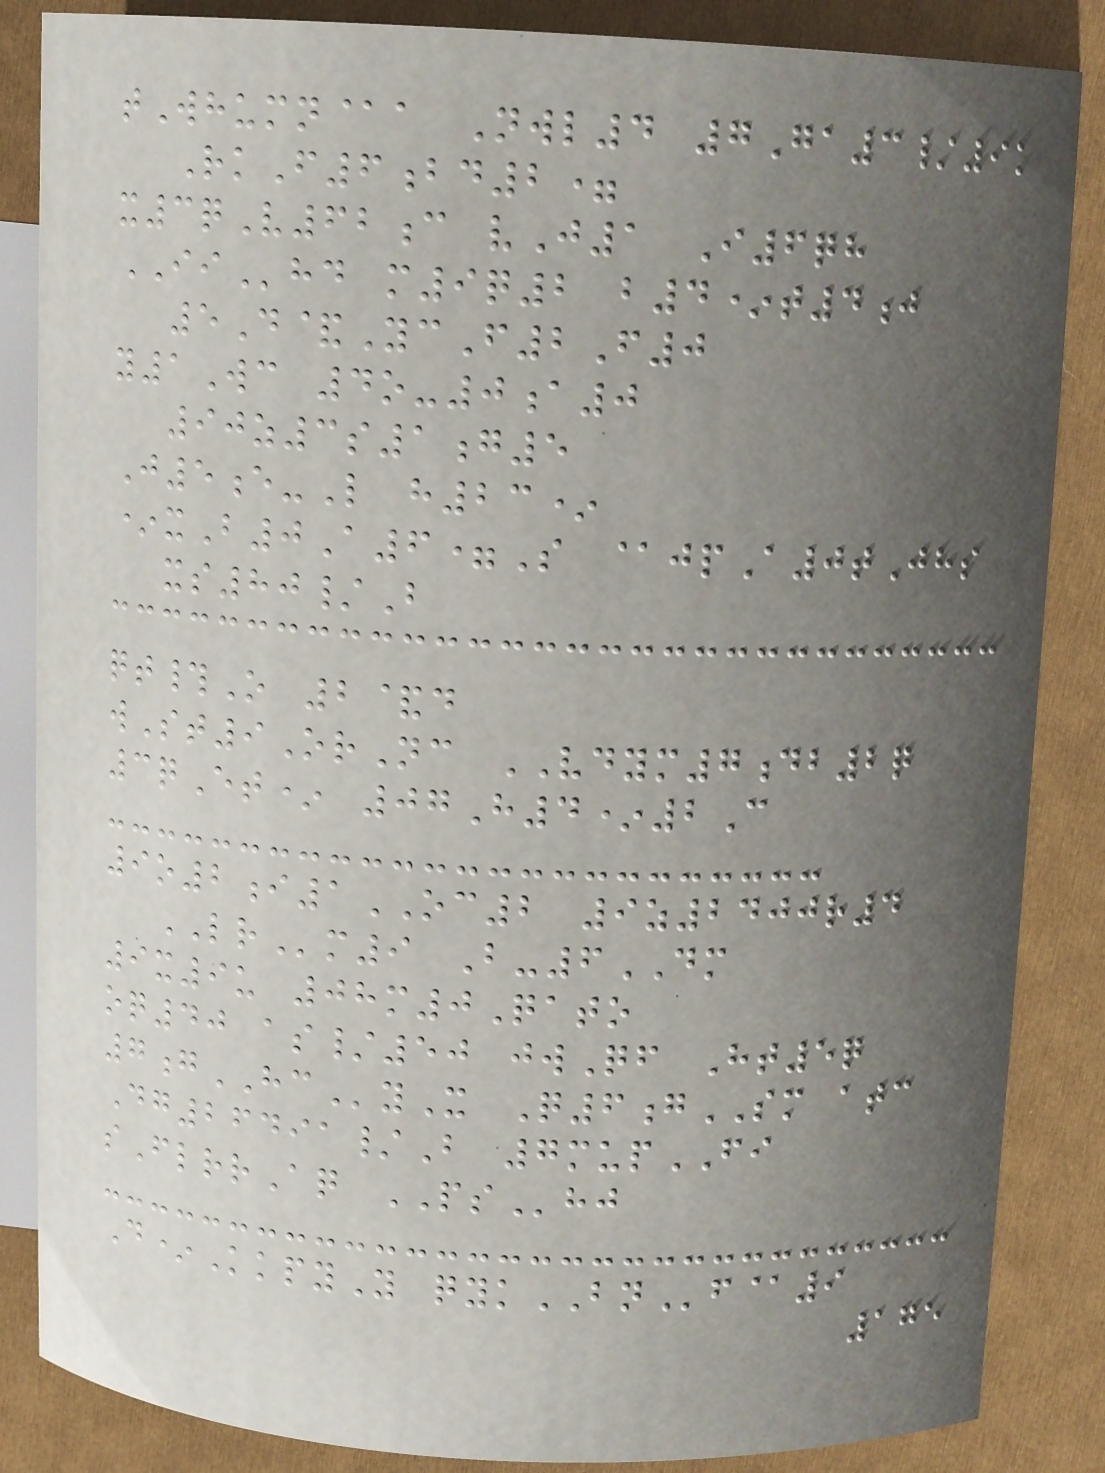tWhumn@a Nwl4 7Ga3/9k
RkF6bd2=
x3qV62c vJ1 I6qh
IIhd m9q2 b4*t4j
5D&YcF2F0
y1Wc 4o-0a0
90z3s1g5
J5e-L h23*
*xB0A6=S @jpA0tJhs
xs80/B
qt#O 2&d
wSt9OrNc VDYM7db2q
3qEt* 07H4*2C
9o2i1OC2 9z2400r4
LRm9 B-6DM
9x9u 08m0Qato
oq40 as/50 jwQf Ht5q
7gHCyX Q6gSM atc
Dg26491/B 7mupFI
sFlrrAq PShj
D*KkpyY qykBNf@9
175
